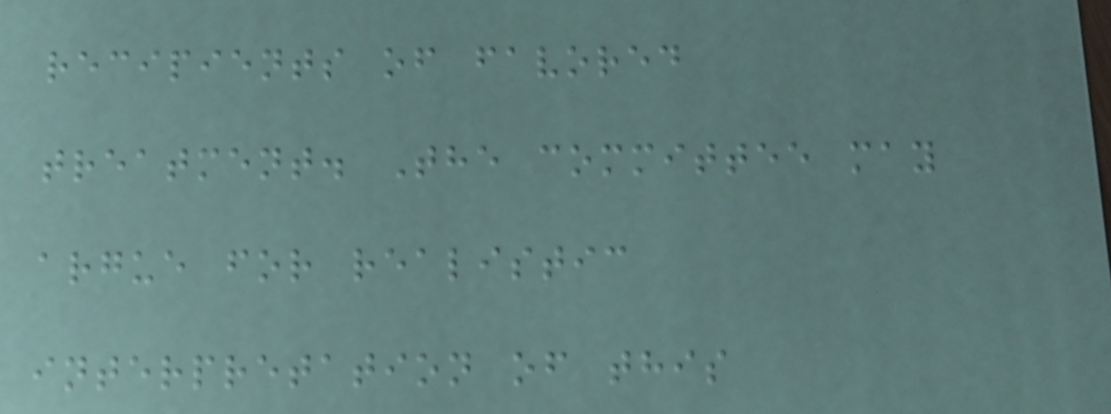recipients of favored
treatment. The committee may
argue for realistic
interpretation of this
